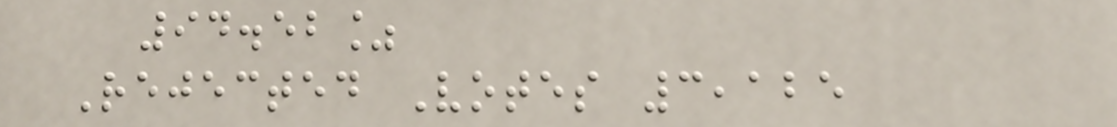94.52%
Rejected Votes 3,125
